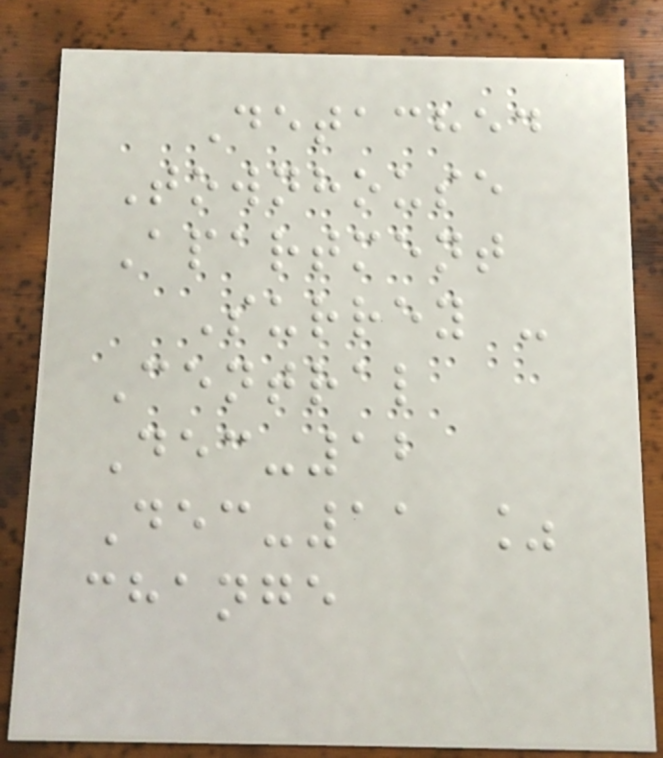Detached
Townhouse
Apartment
Surrey -
Central
Dec-12
Dec-11 %
change
